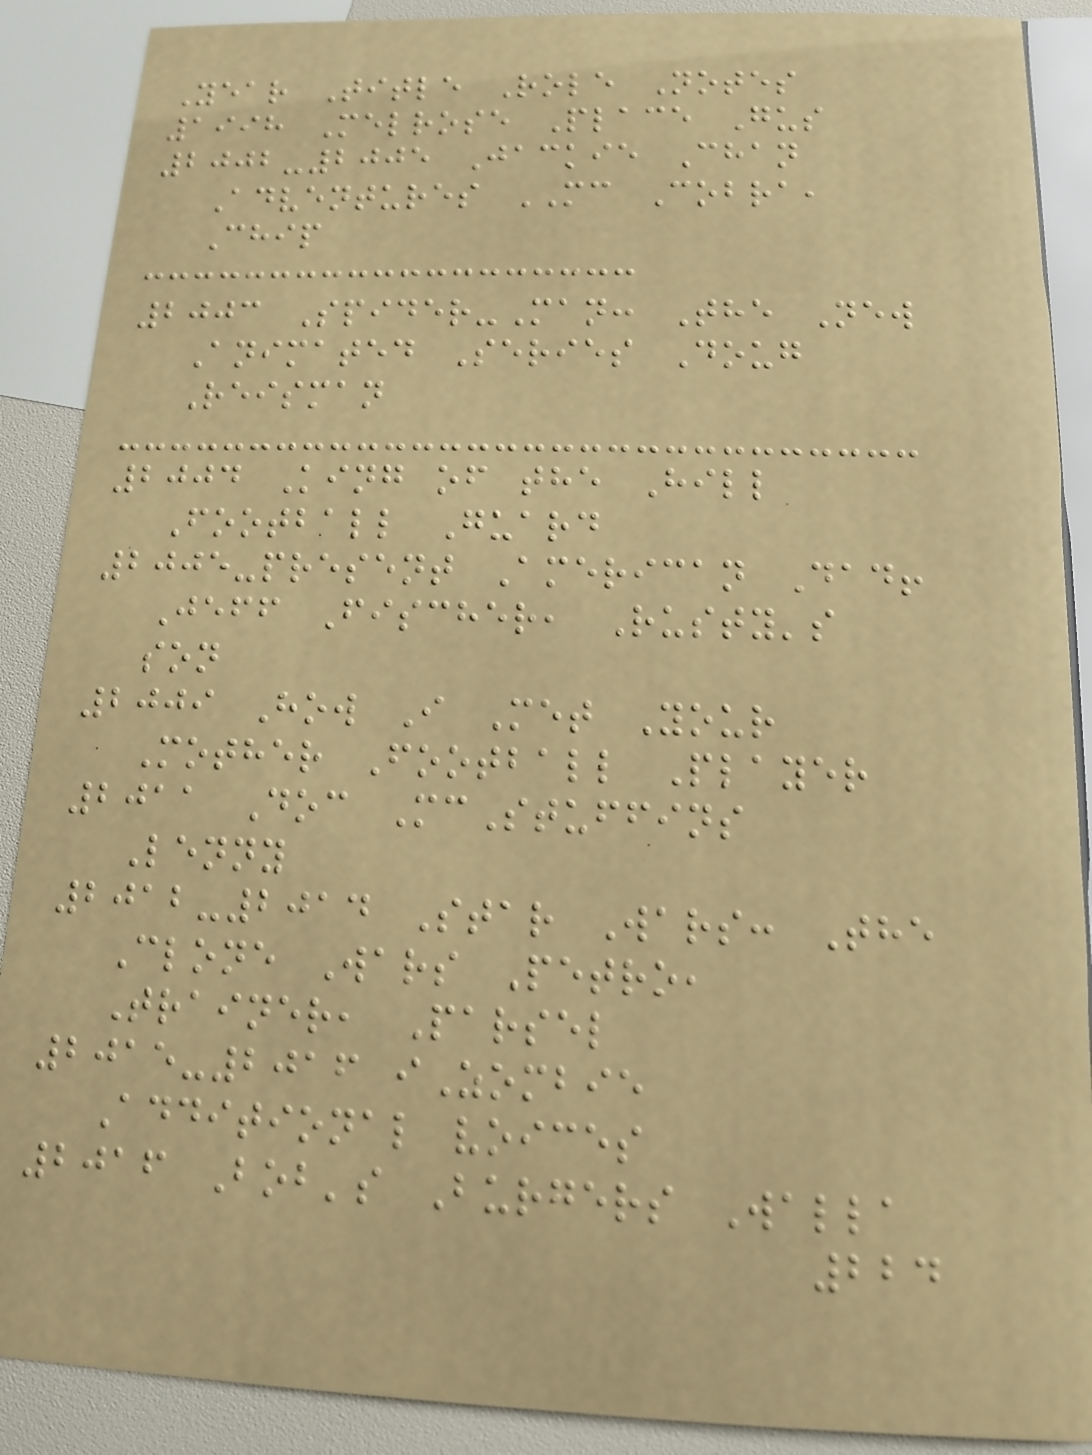Year Title Role Notes
1998 Melrose Place Gus
2002-2005 Jackie Chan
Adventures MC Cobra,
Chip
2003 Spider-Man: The New
Animated Series Doug
Reisman
2004 King of the Hill
Football Guard
2005-present American Dad!
Jeff Fischer, Rusty's
son
2009 How I Met Your
Mother Football Player
2011 Doc McStuffins
Lenny
2012-2014 Star Wars: The
Clone Wars Petro,
Trainer, Parsel
2015-2016 iZombie
Additional voices
2016 Bob's Burgers Walla
224
